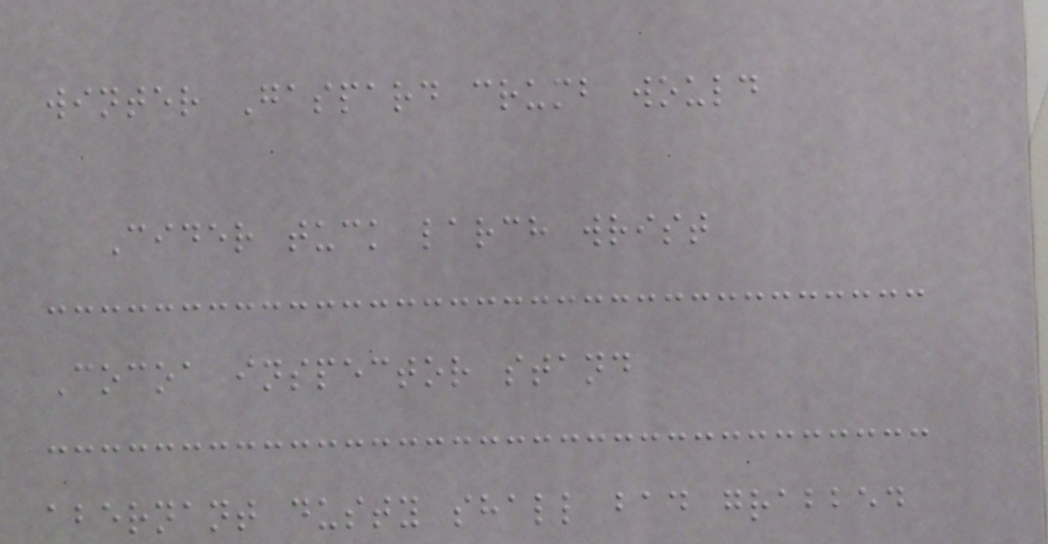winter Gaspard crumb would
Cider tuck larch wrist
Cocoa inspector stand
abernant dusty shall bad grabbed
